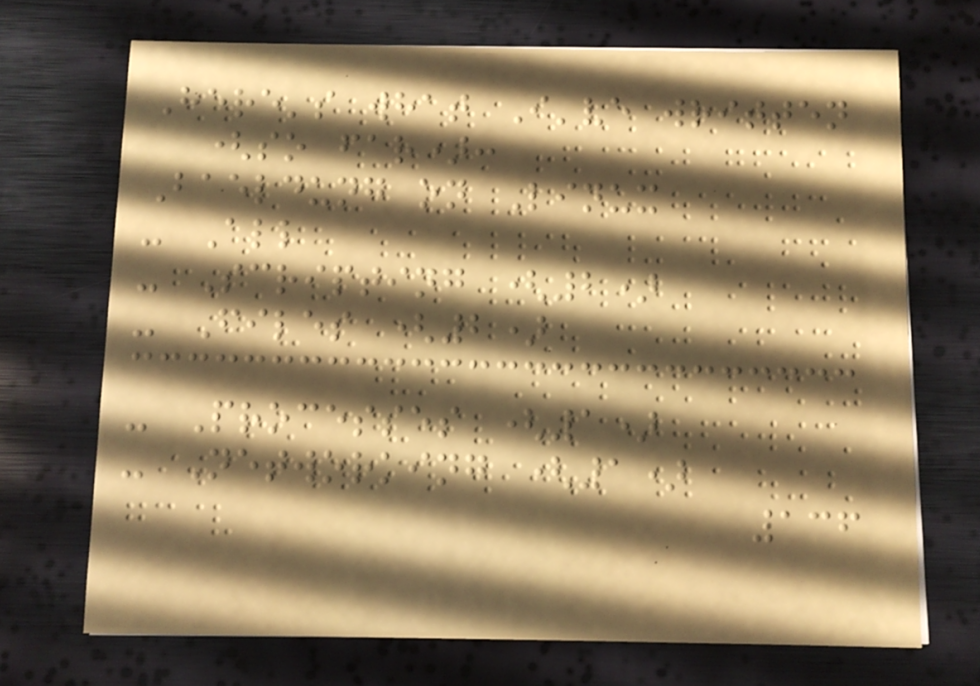Here's what I've written
(so far):
Baeldung on Linux
- All
- Scripting (2)
- Files (2)
- Processes (1)
- Networking (1)
136
